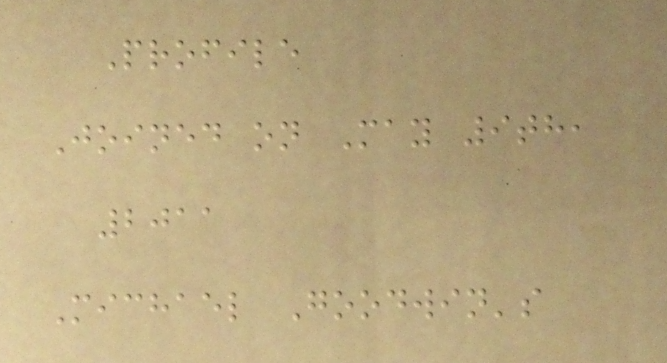Profile
Joined on May 9th,
2011
Michael Goodwin's
